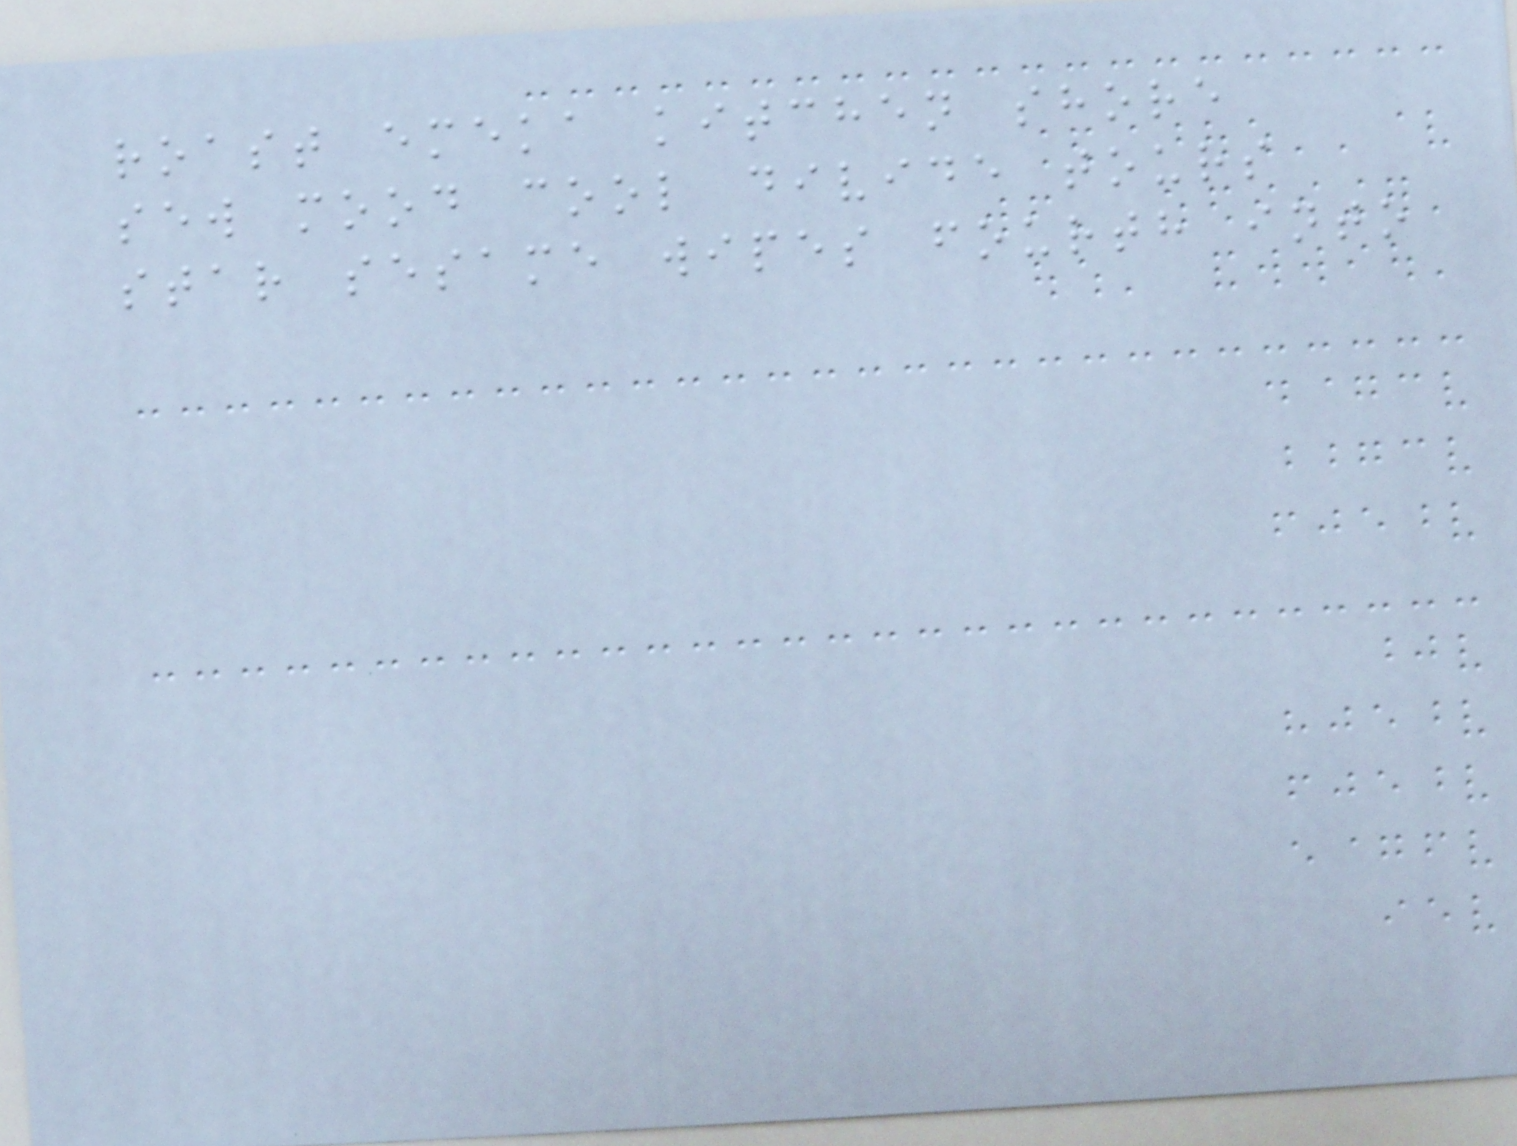roast emeka kitchen shore
sew mood cool divide tours
star sesame wipes fourth into
